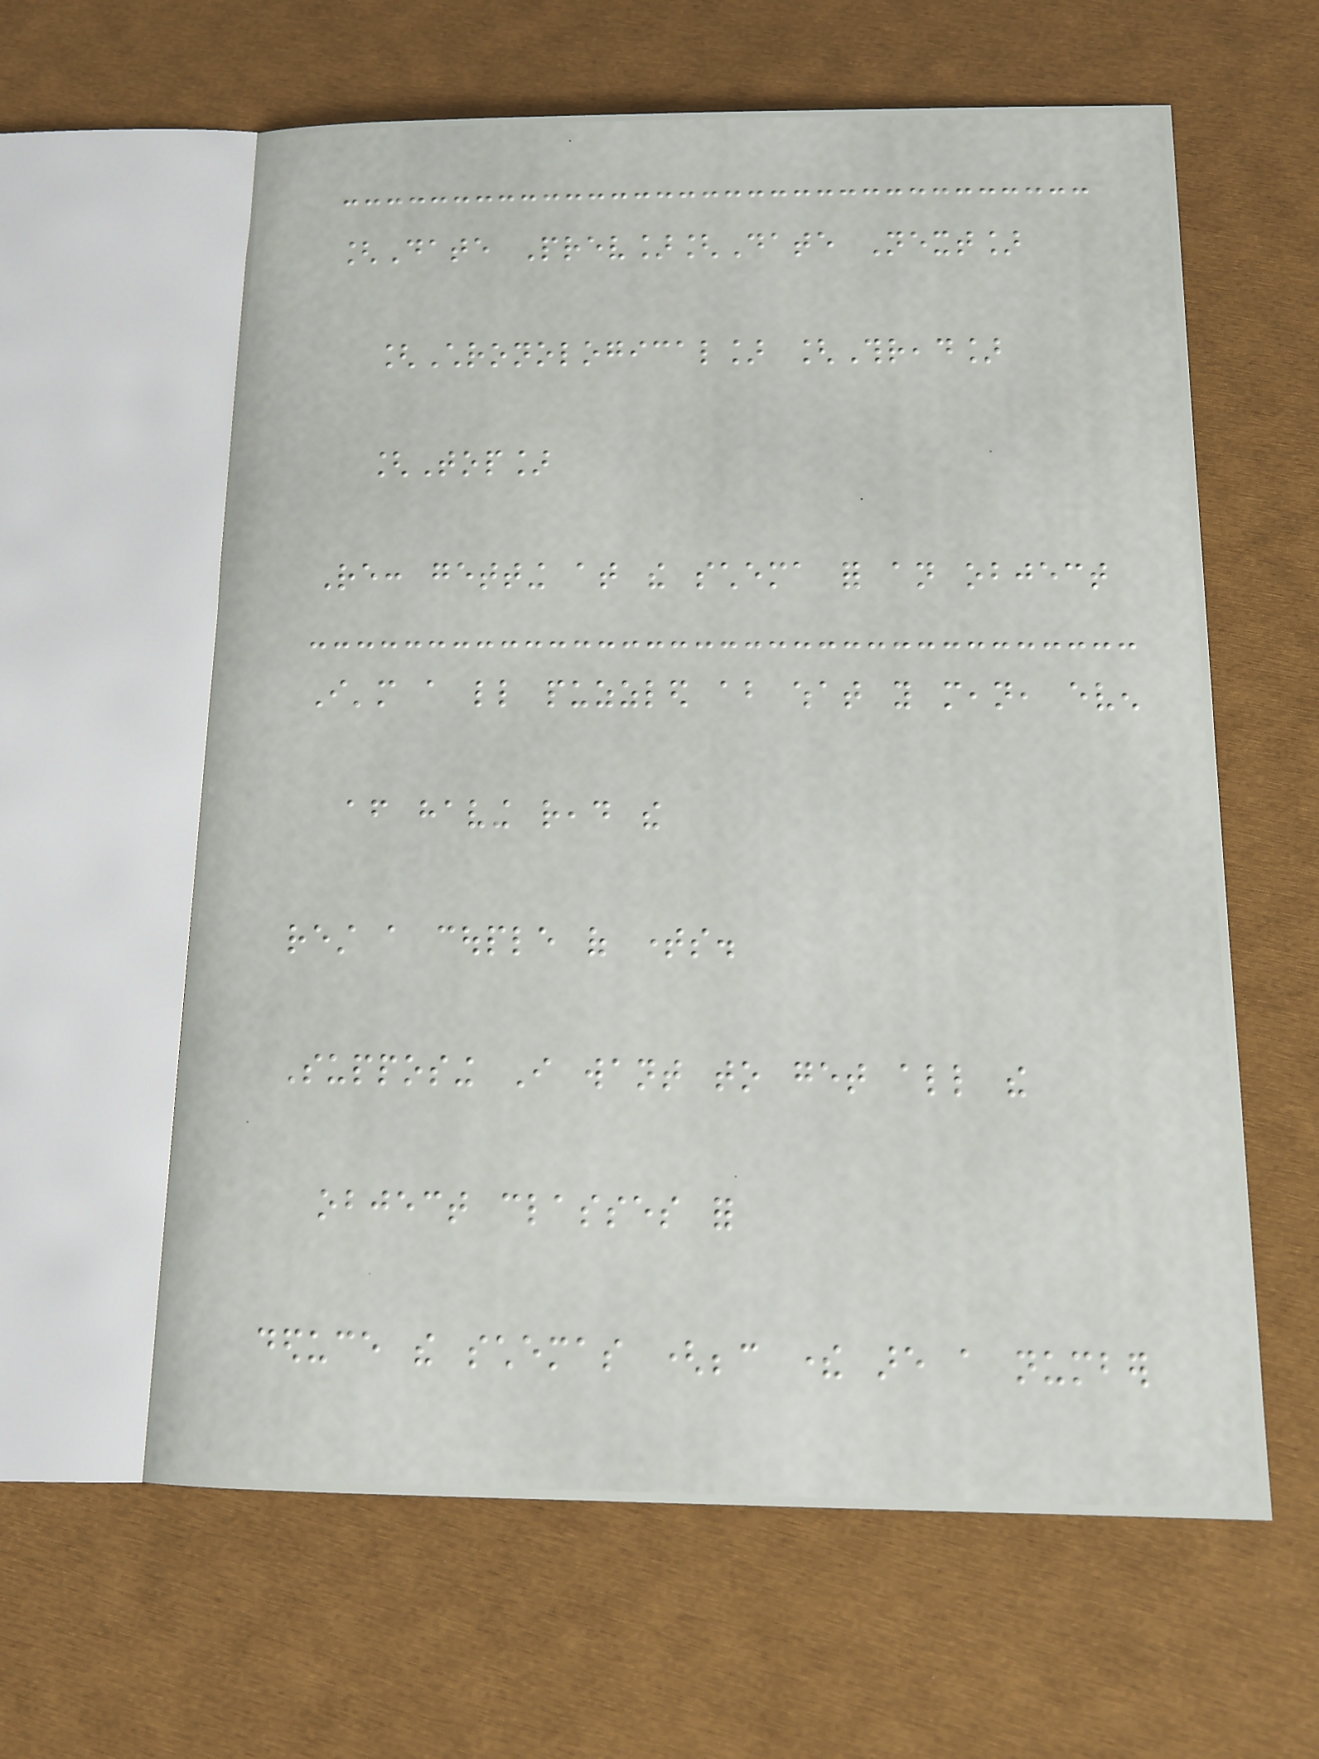[Date Prev][Date Next]
[Chronological] [Thread]
[Top]
Re: getting at the schema for an object
I'm a little puzzled about what you mean, even
after having read the
rest a couple of times.
Supposing I want to get all the
object classes for
deduce the schemas (because there are a number
